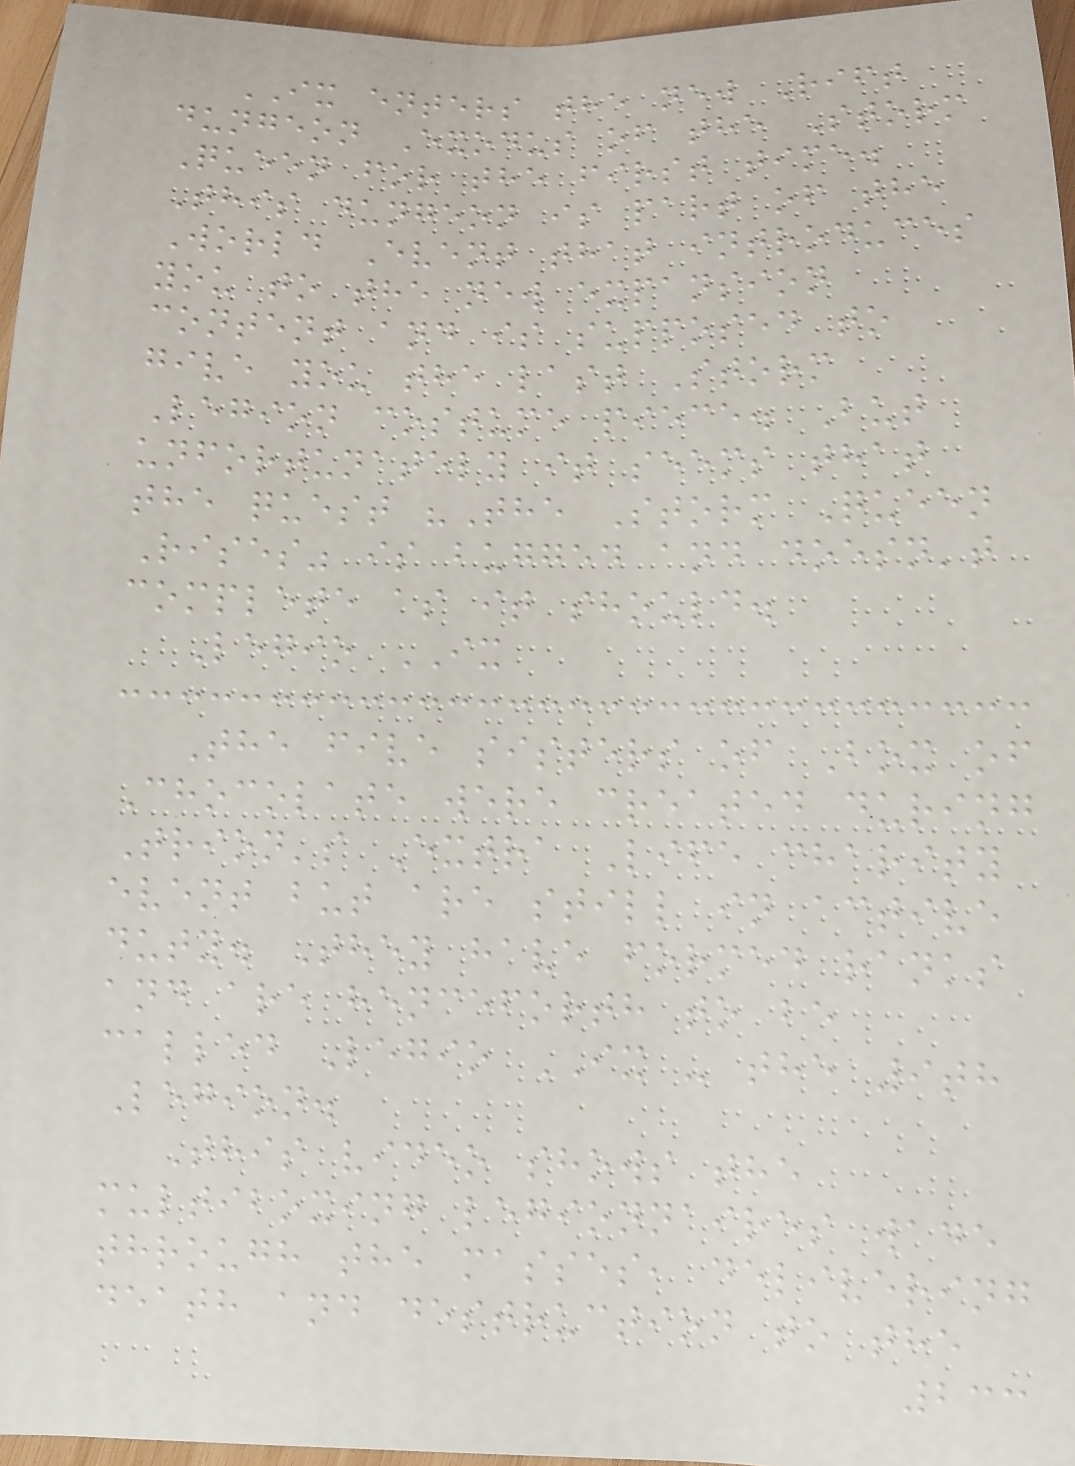IX enters the new Rift
dungeon Exodus of the Storm
Queen for the first time.
This dungeon is part of the
World Event that introduces
you to the new expansion
content and is supposed to
give you the last Storm
Legion costume piece. But
unfortunately it seems that
the quest "The Storm Queen
Rises" is bugged and doesn't
complete as it should.
Legio IX
The five sisters of Box of
Chocolate were created during
Trion's Extra Life charity
event but are still in active
duty. They have formed ranks
and are henceforth to be
called Legio IX - the 9th
Legion.
This video shows the
multiboxing legionnaires wade
through the masses, delivering
death and destruction to the
233
